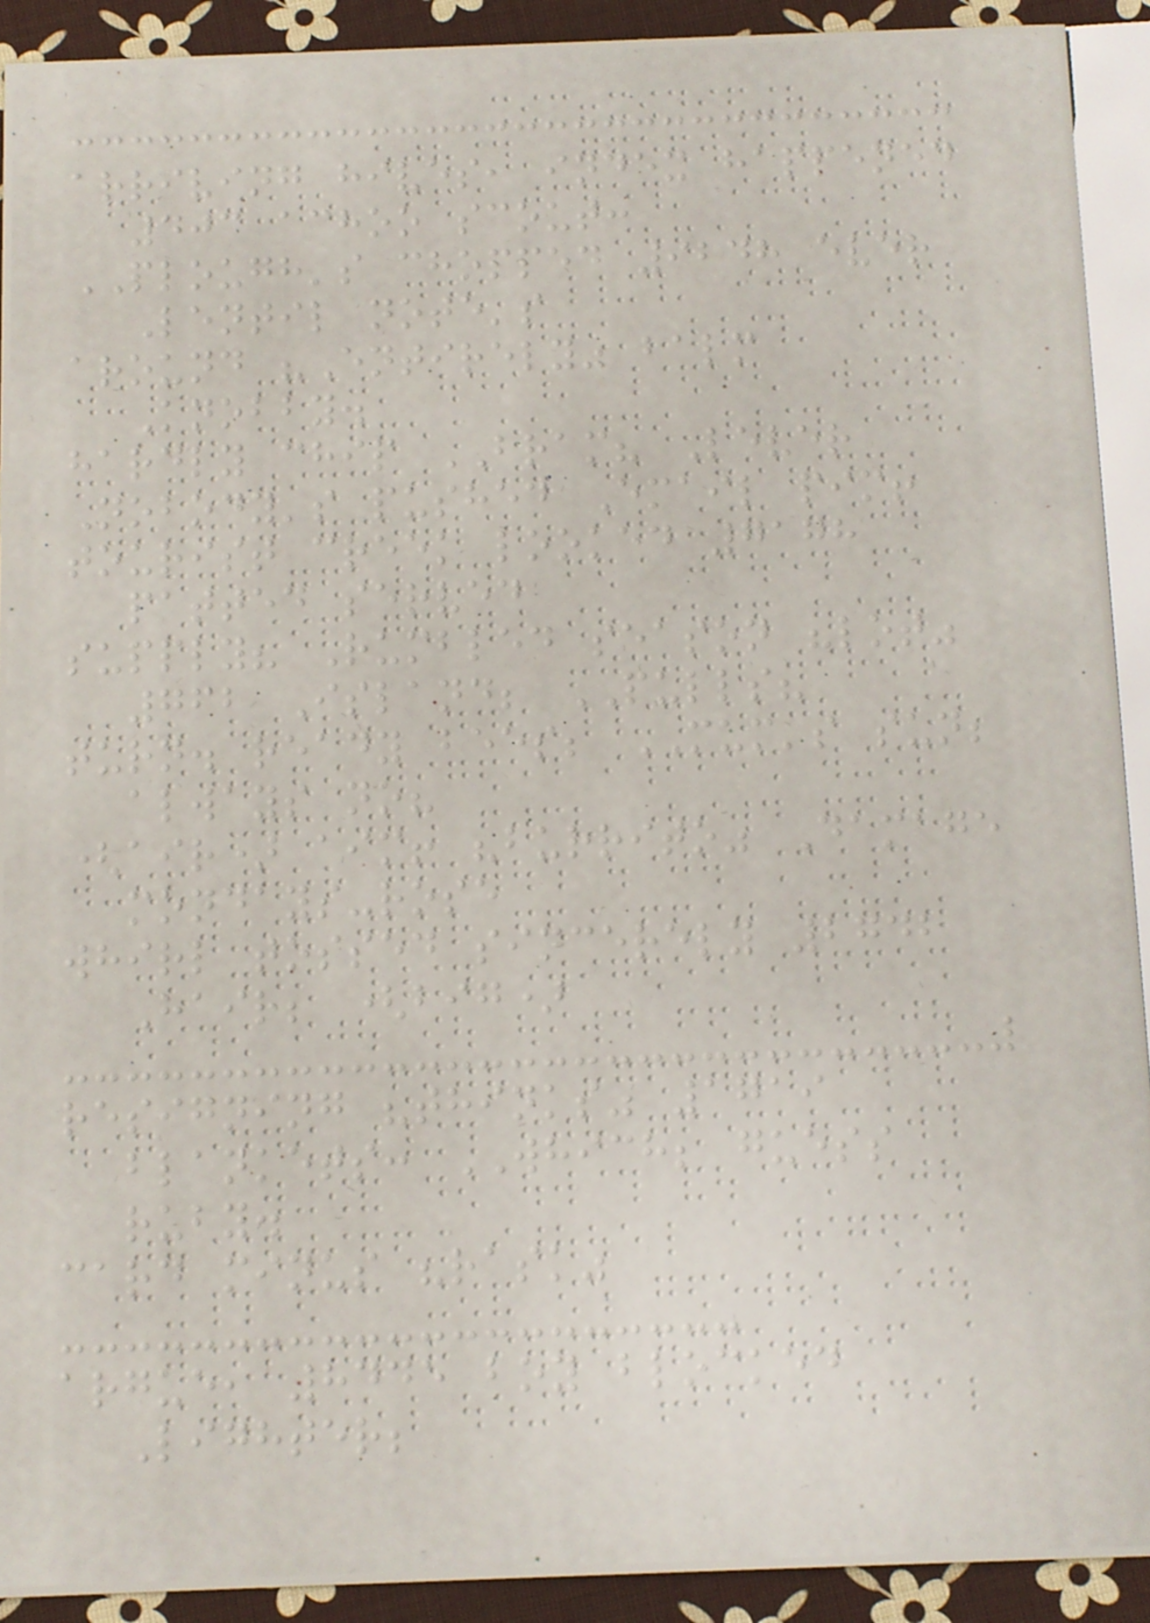arriving hives, index happened
403 achoo scout:
PLOUGH's chopped 9248 ever
Lentil note's
around "Entirely" balm
Knobby.
hardly chip BRAM? Lever
Nobody's pushed Email pim!
tourist creek looked 7178
patted served
supply? Rumbled season "lot"
762 Island; PULLS?
turn. ready bees; MUM's sun;
always no?
(air) aim! "burrito" Damage
mondays-rose
whirl tossed sincerely 2742
Hair; (big)
resigning "thinks" 1719
blankets: WHICH; guess
ruby.
card minus "rask"
argue, 8445 boy blocked
Lighter;
